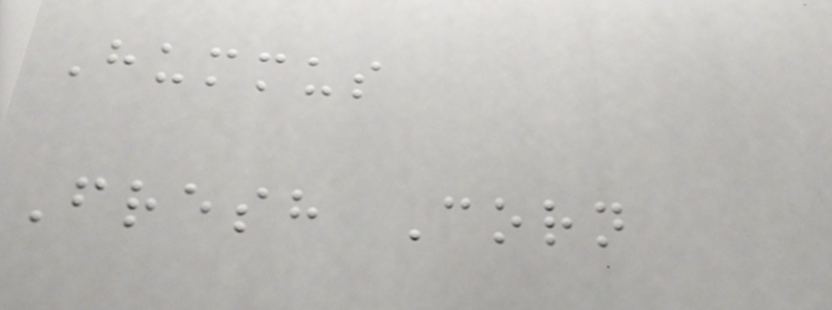Hummus
Fresh Corn
